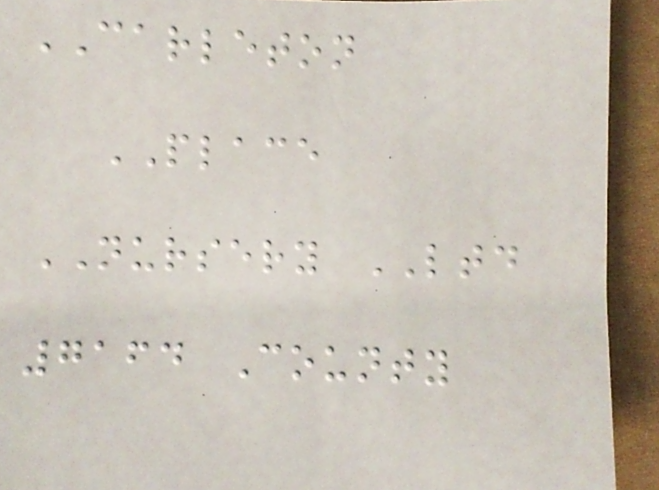CARLETON
PLACE
NURSERY LTD
7164 County
